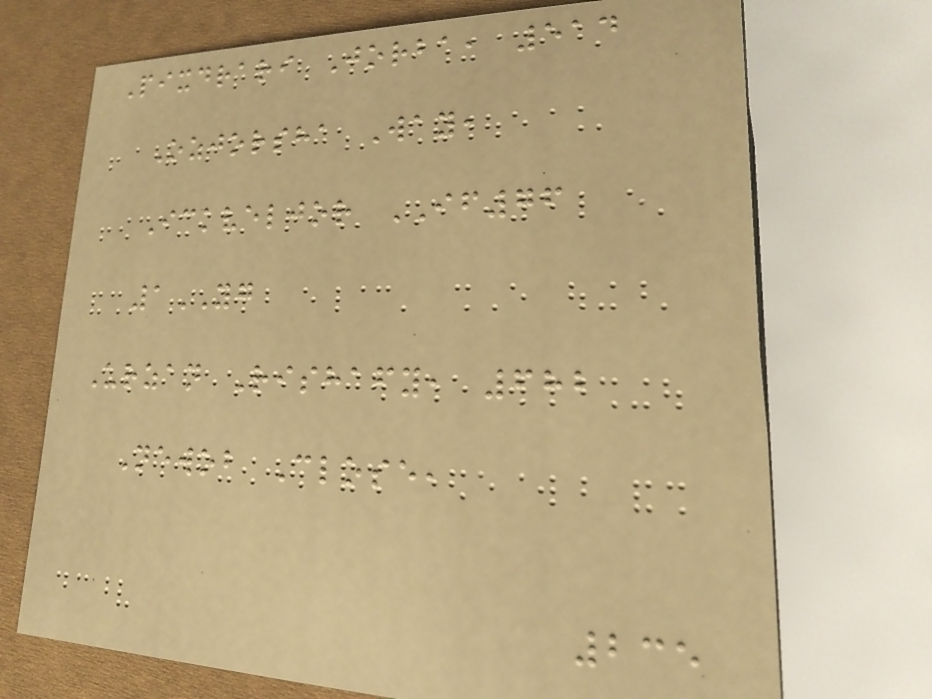Pixdrari Jorba, 514
Ozjorsha Way,
Ickveljor IF76
1YG
Urzan Rishafy, 682
Newob Close,
235
